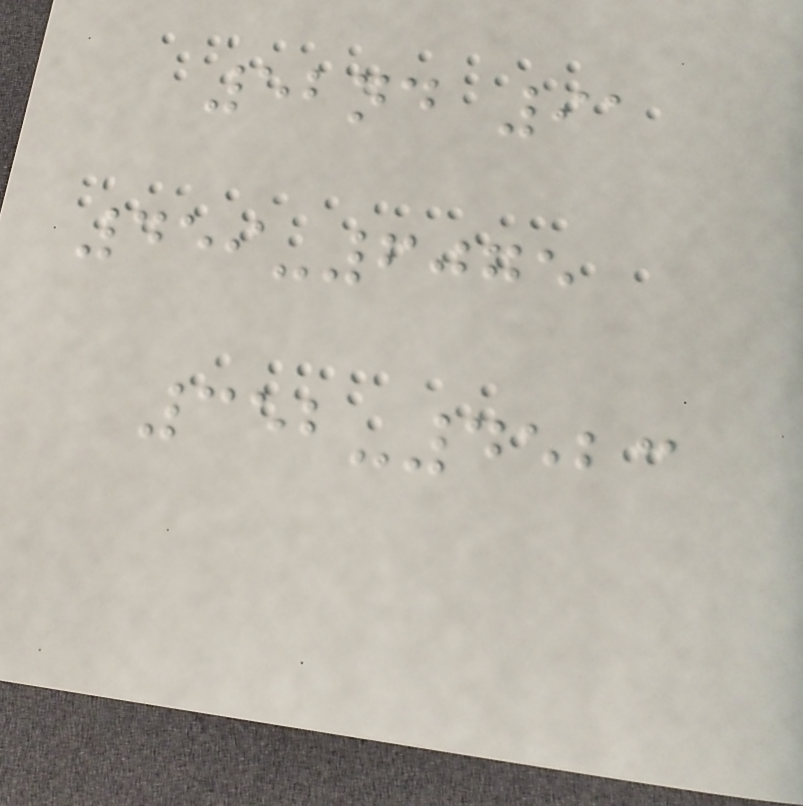52nd 91
459-6075
352-4523
